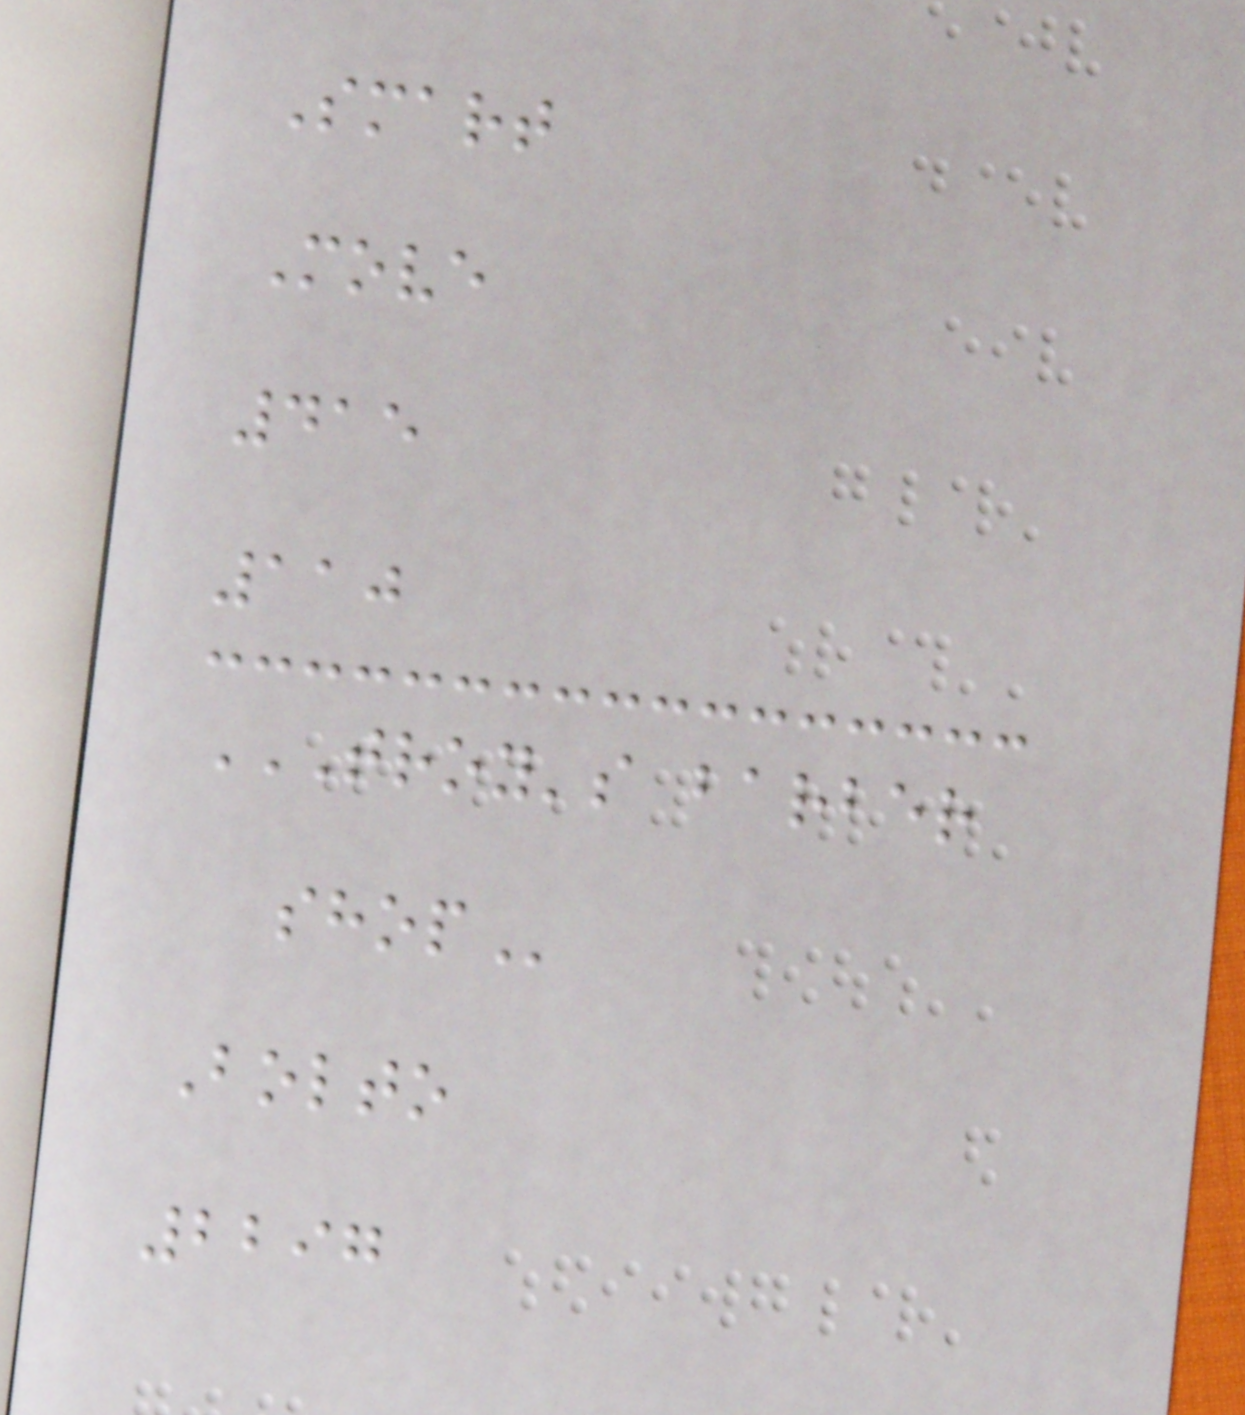Smart
Move
415
110
TROY'S BARBER
SHOP
Bolto
2297
